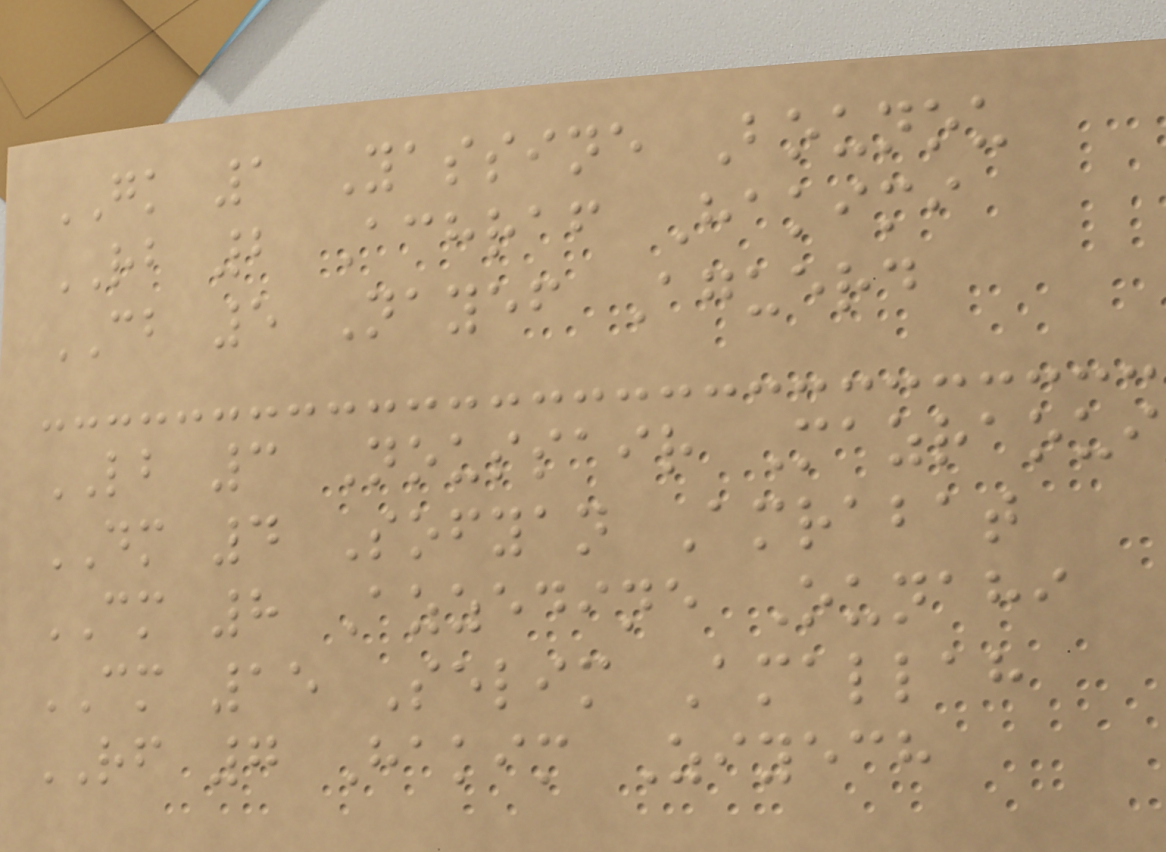GK 1 Yassine Bounou
RB 2 Achraf Hakimi
CB 5 Nayef Aguerd
LB 3 Noussair Mazraoui
DM 4 Sofyan Amrabat
CM 8 Azzedine Ounahi
CM 15 Selim Amallah
RF 7 Hakim Ziyech
